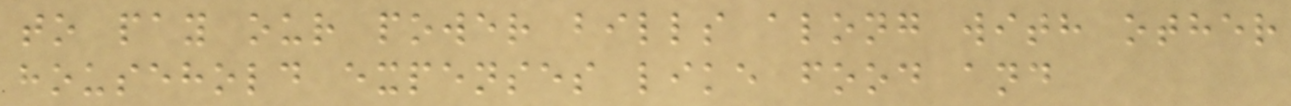to pay our power bills along with other
household expenses like food and
